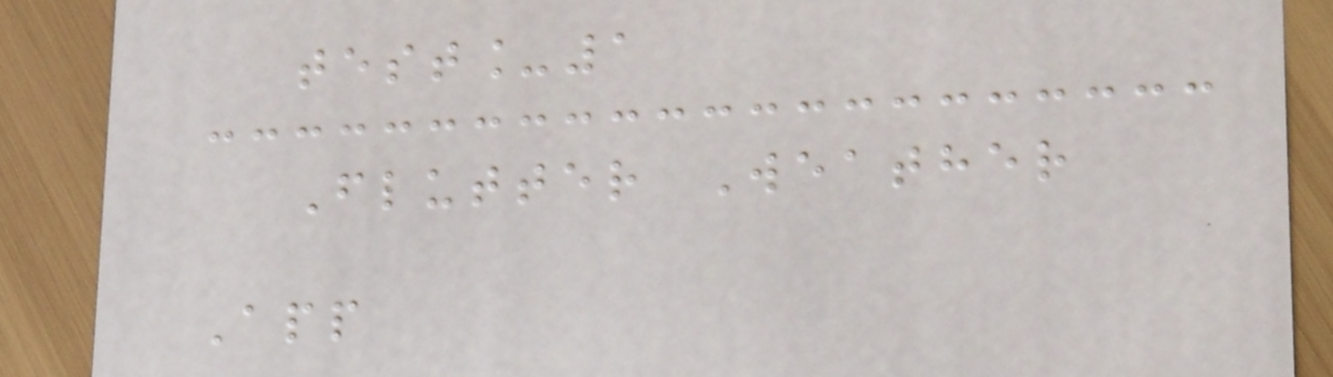test_1
Flutter Weather
App
